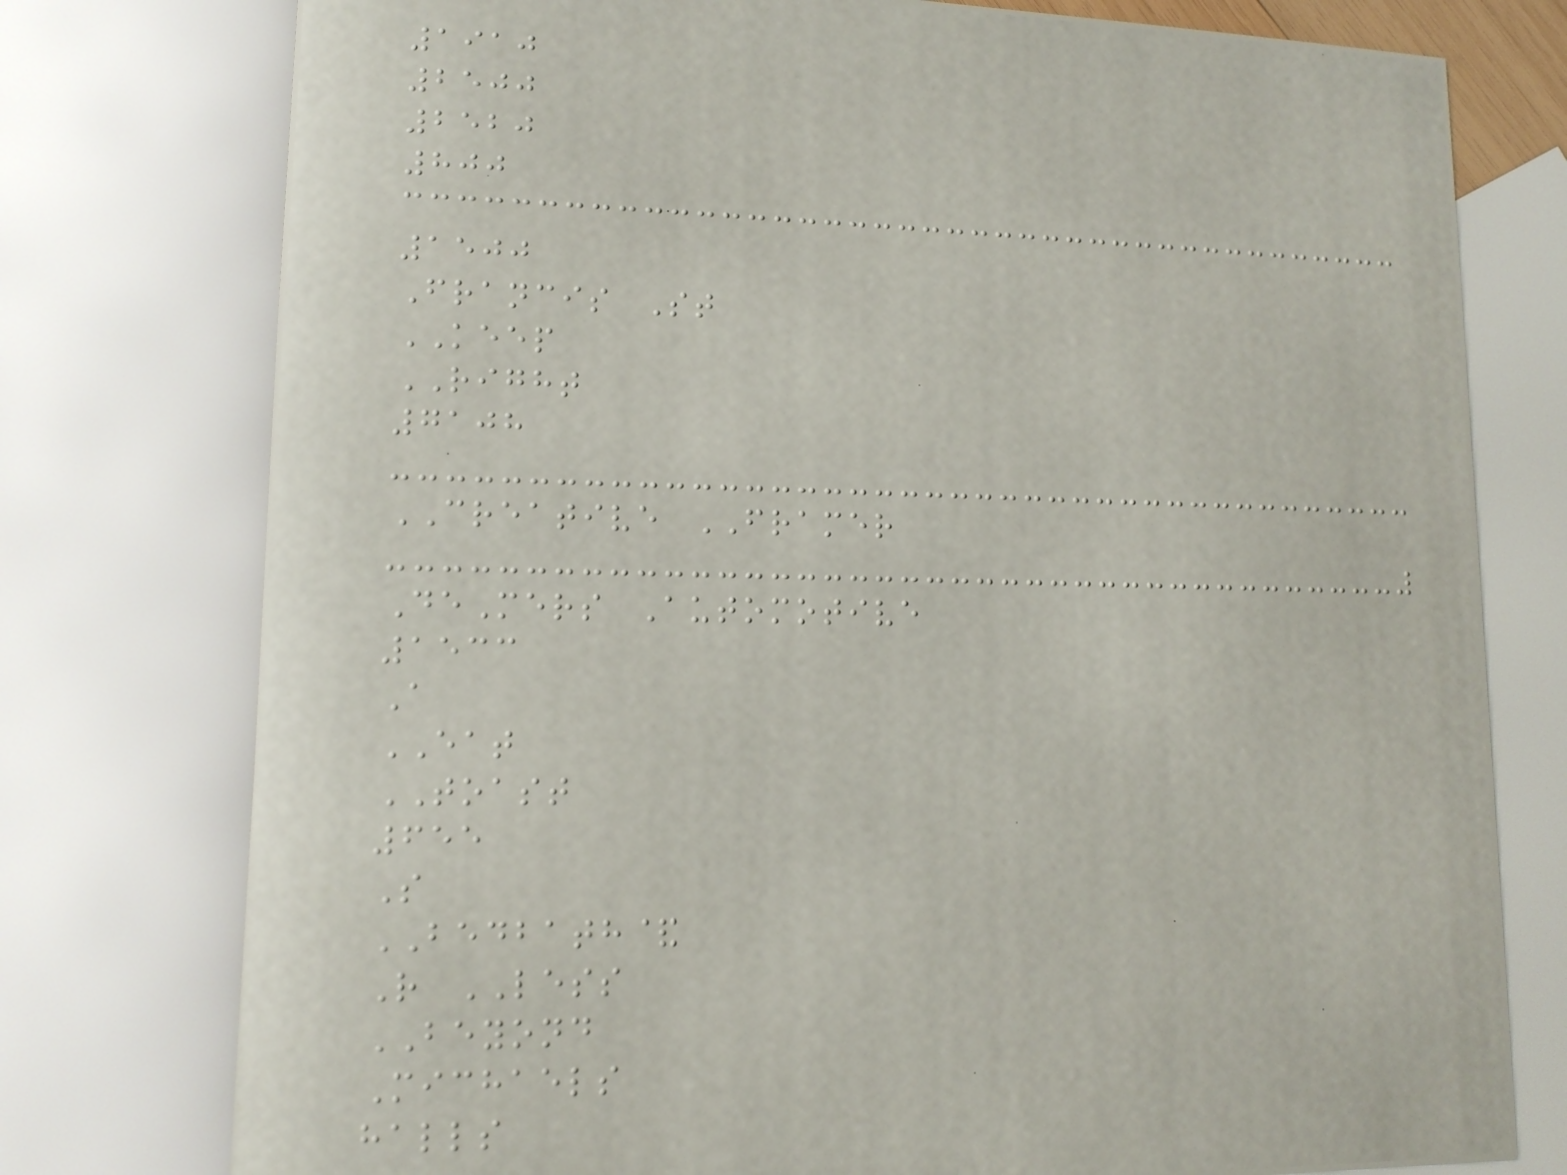1910
2500
2520
800
1500
Francis St
KEEP
RIGHT
7108
CREATIVE FRAMER
DeMers Automotive
1533
A
EAT
TOAST
655
S
BEDBATH&
R LESS
BEYOND
Michaels
halls
